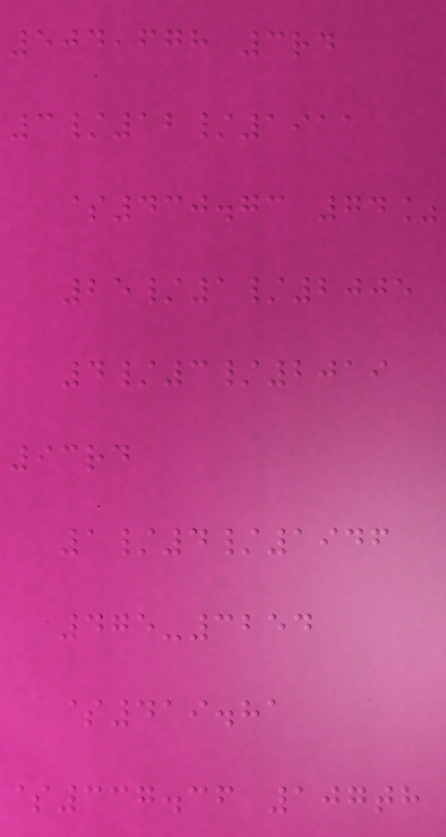504,678 3rd
3/12/1911
$430.73 74%
25/1/2005
4/3/2019
93rd
1/4/1946
475-3254
$419.81
$337.36 107th
